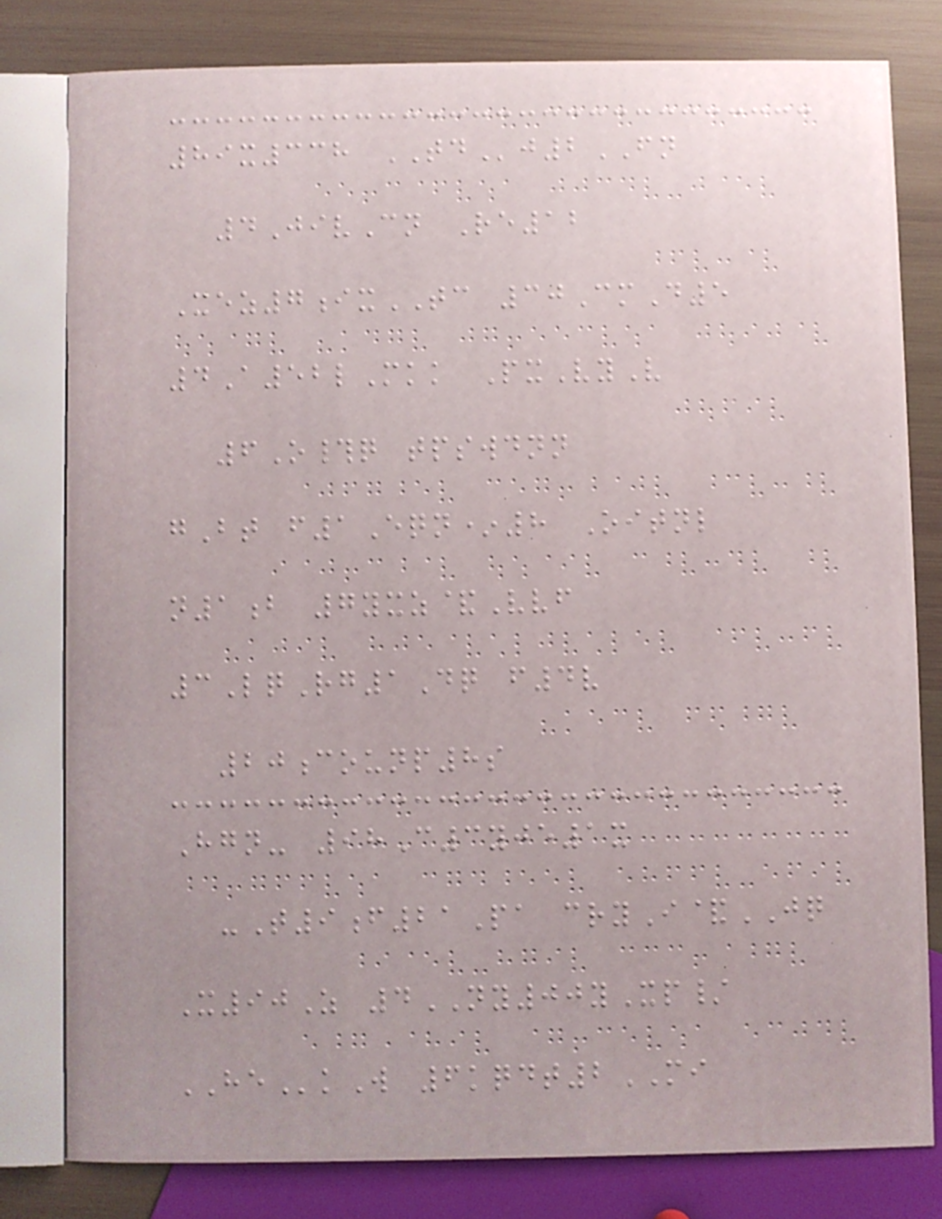89x338 TDj2FN
4JivCn Re12
Xez7ixTC 30CmD5
4A52lMkk PxVyV
6O#q tpswdnn
gBt f1Eqn*8 Oitnl
n1b 7yxz&Vvf
3LqRg1Dq f4v
20counp8s
Hgn- 98C3yje1x
-T9f21Pa cryI&JQ
X90Z 4NY00yXp/
HEkW 6kqdt2MI
